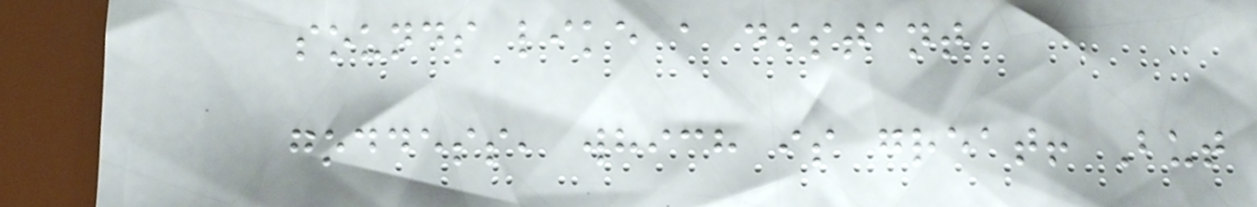sounds like a distant
goddess, which is great! But
